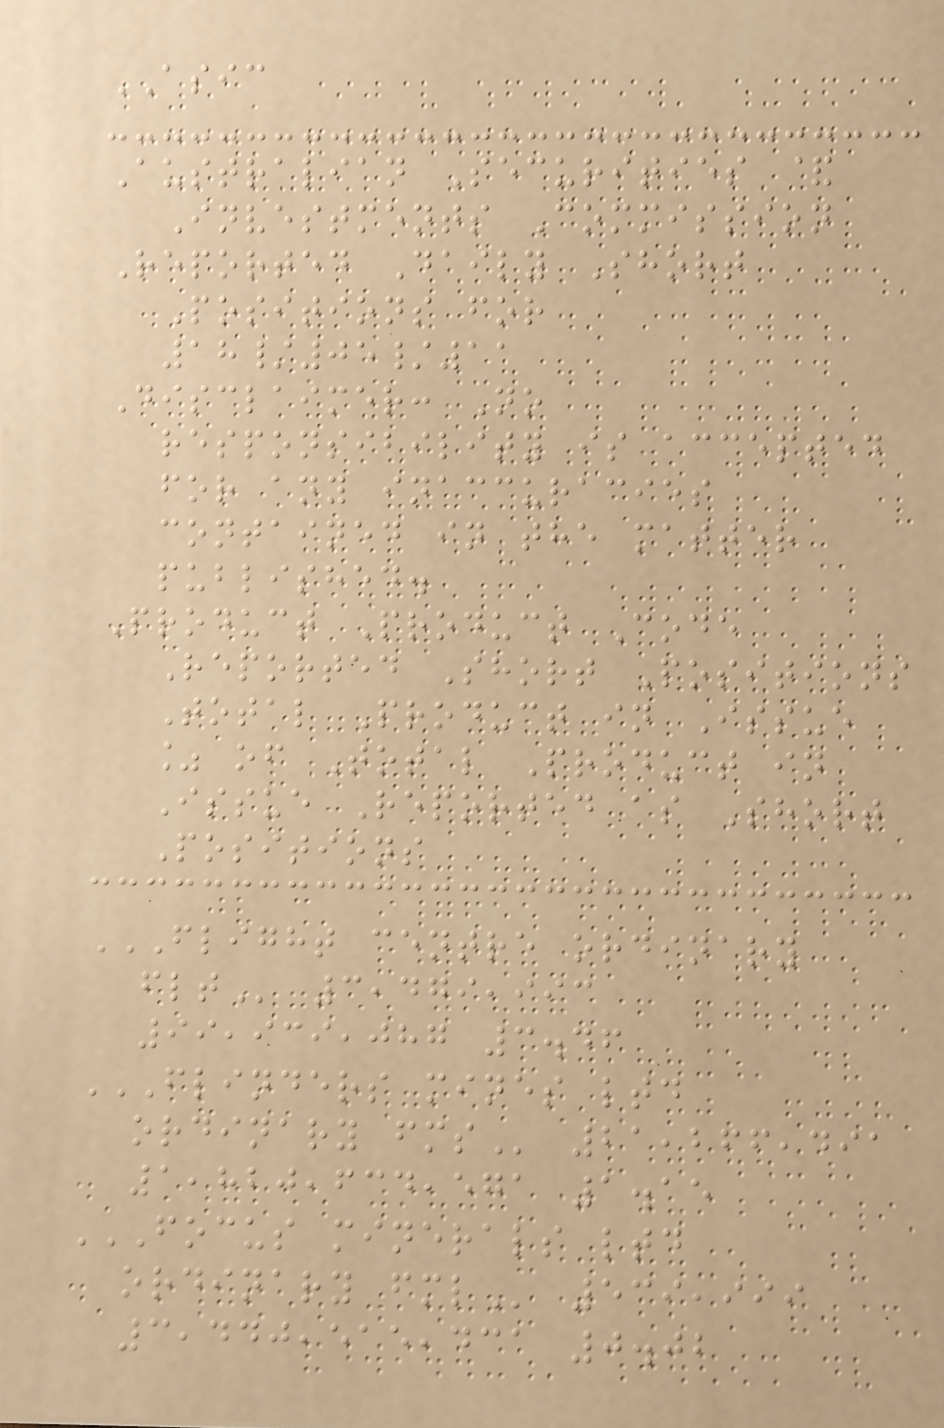ASIC
Australian Securities &
Investments Commission
Reported Daily Short
Positions for
18/05/11
Disclaimer: No
responsibility is accepted
for any inaccuracies
contained in the matter
published.
Product Product Code
Reported Short Positions
Total Product in Issue
% of Total Product in
Issue Reported as Short
Positions
FLIGHT CENTRE ORDINARY
FLT 3,479,993
99,939,087 3.46
FLINDERS MINES LTD
ORDINARY FMS 21,266,491
1,820,634,571 1.15
FOCUS MINERALS LTD
ORDINARY FML 539,999
3,440,515,431 0.02
